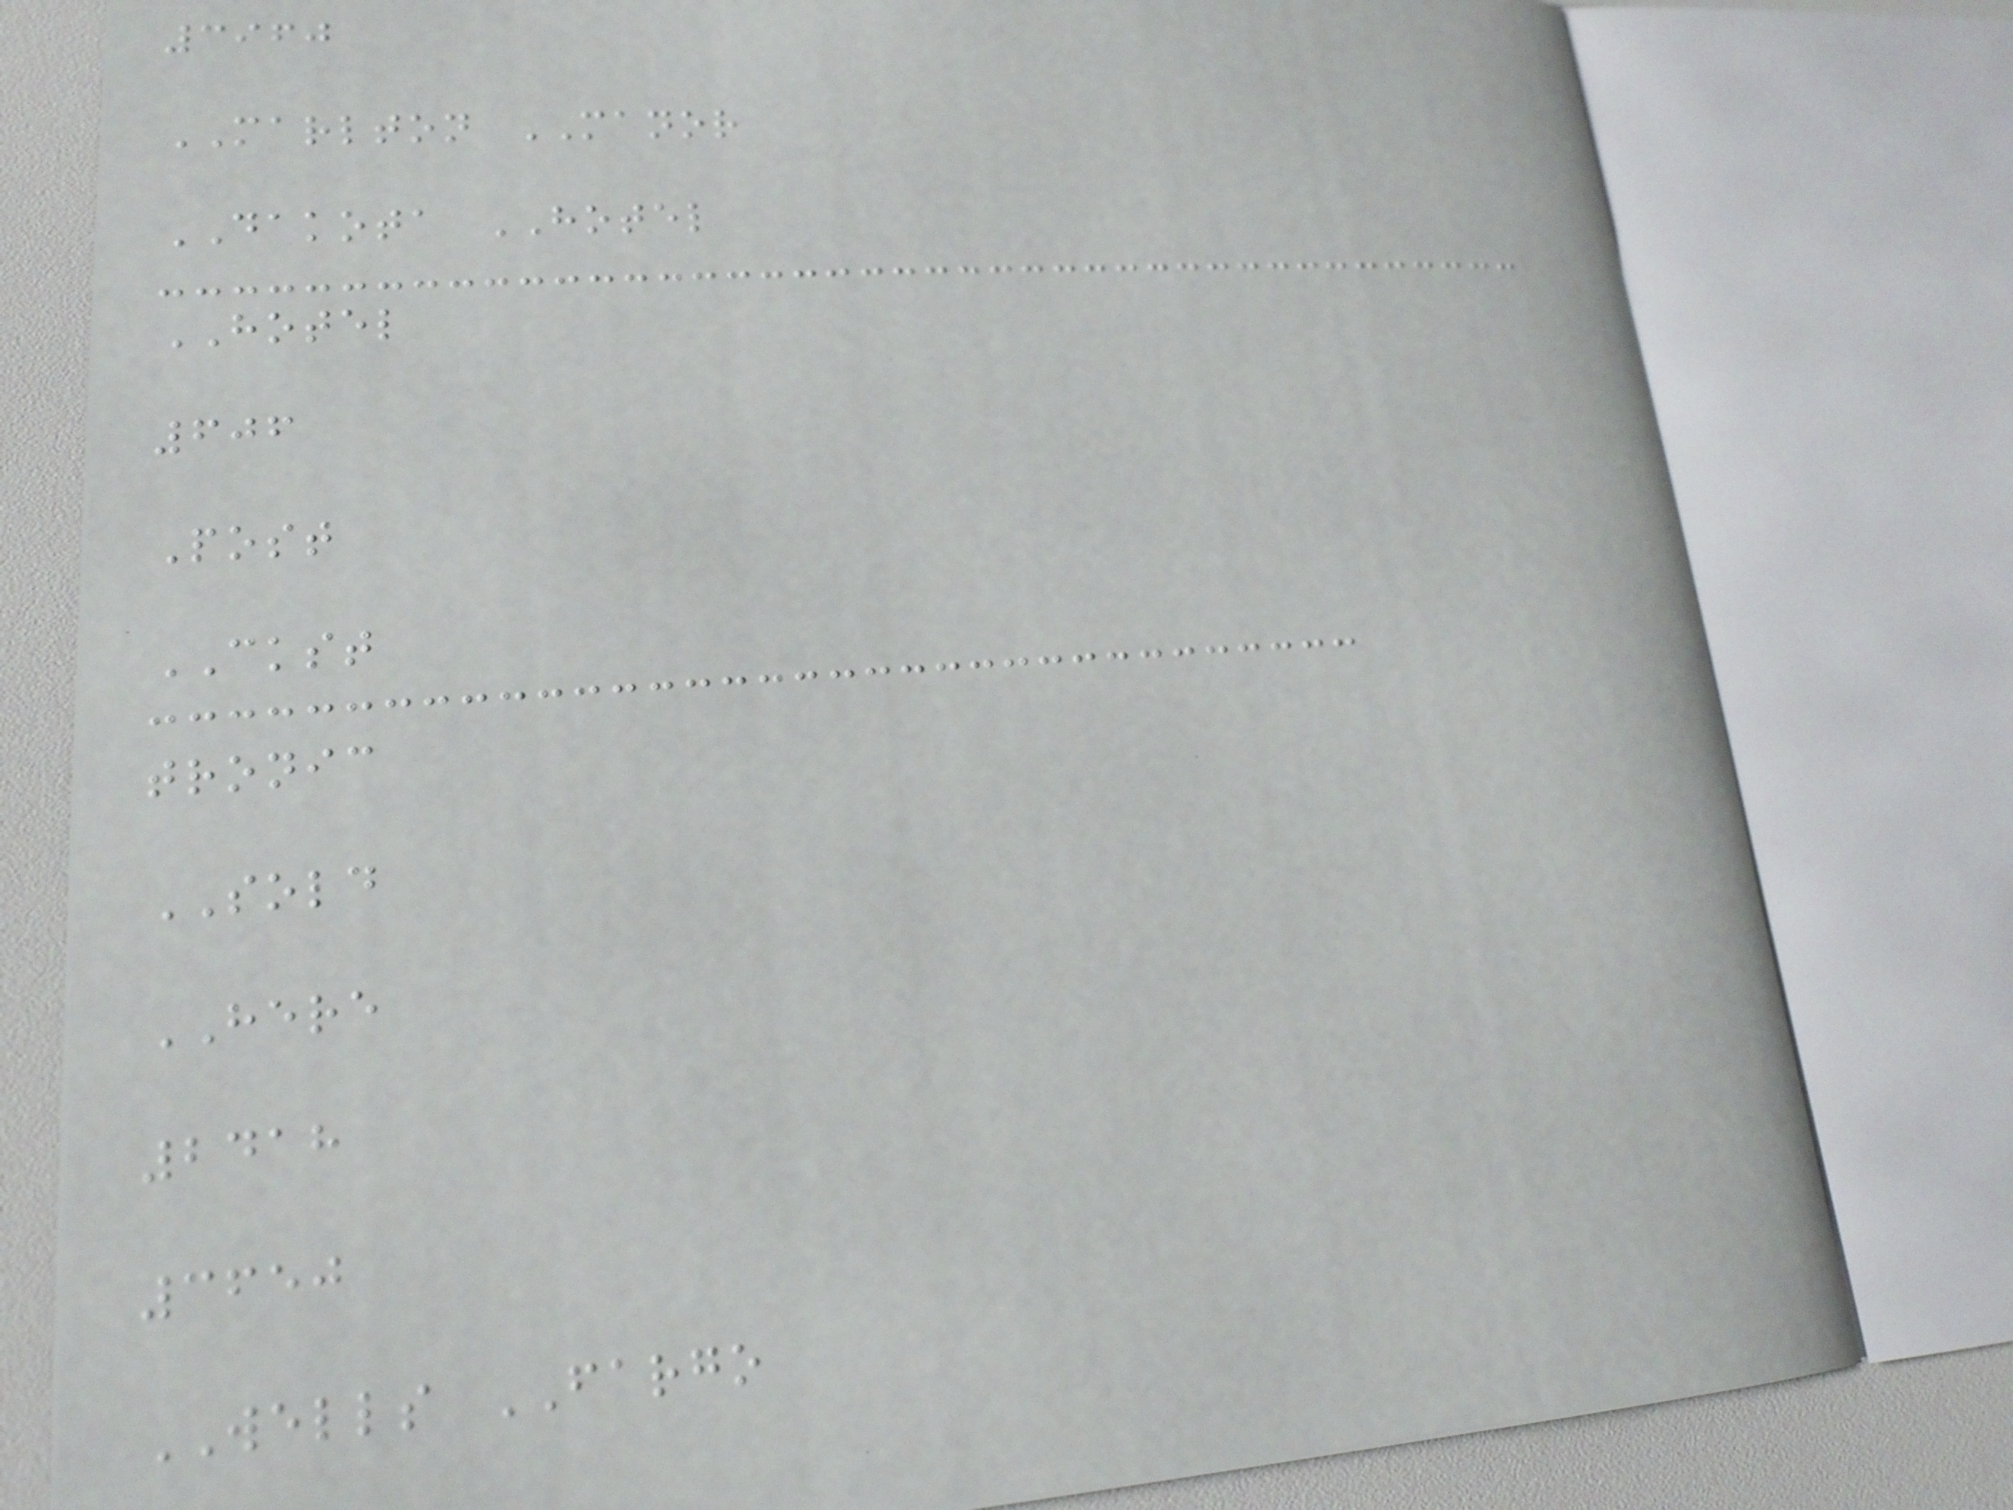3960
MARLTON MANOR
DAKOTA HOTEL
HOTEL
606
Post
CKST
tronic
SOLD
HERE
2418
3650
WELLS FARGO
